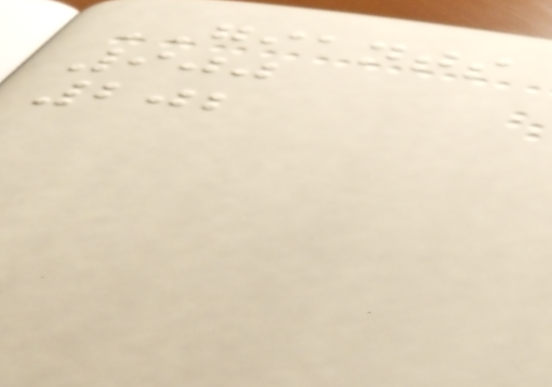GIANTS
900
202
